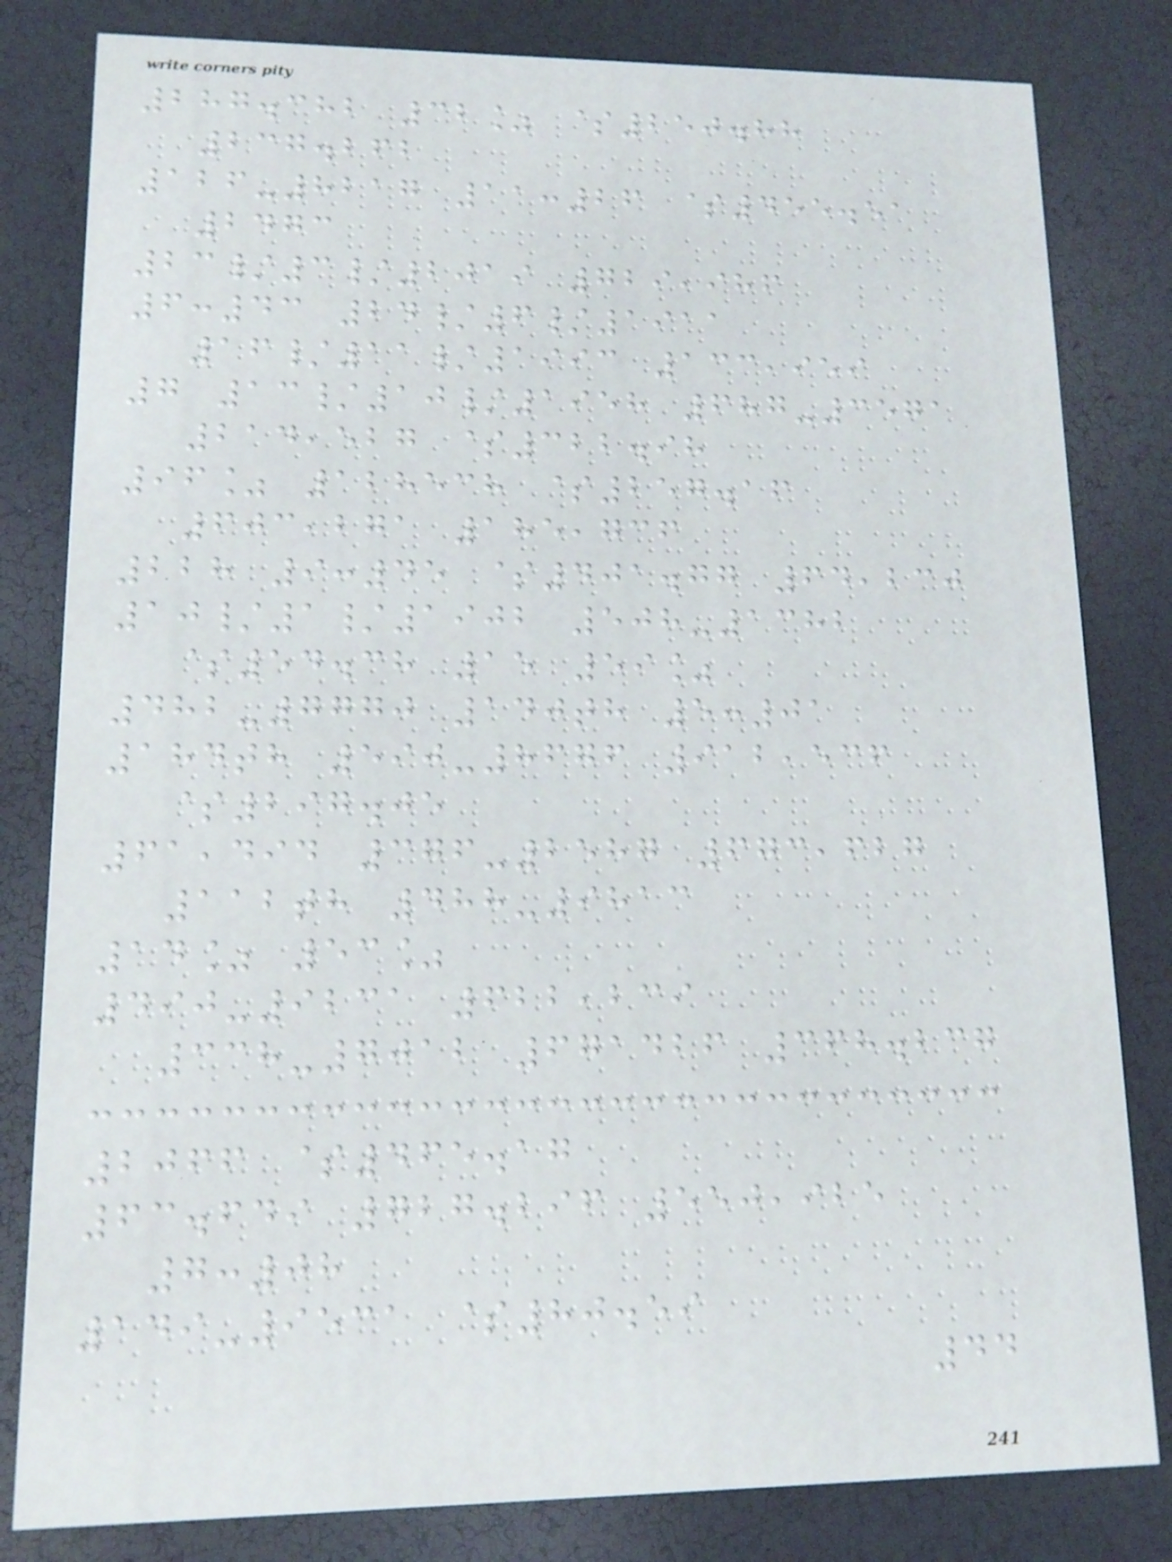287.382 32% $250.88
237.262
126-8217 11:26 $455.51
2473
23/3/2019 729,986
6:43 24/6/1911
16/11/1993 133,959
7 13/10/1958 687-3571
214,527 $322.98
96% 128538 $257.16
603,271 185,736
228 9:45 $401.77 64,230
10/1/1902 508-1382
$54.38 15 59%
482-7770 140th 5:01
184th 590-8676 912,536
$297.05
61,494 376-2587 673,627
112th 488-9813
14% 53%
490-9231 622,239
338-7012 671426 368.237
2066 $465.17
63.649 727.296 550,925
7:08
149-9531 $80.59
44
